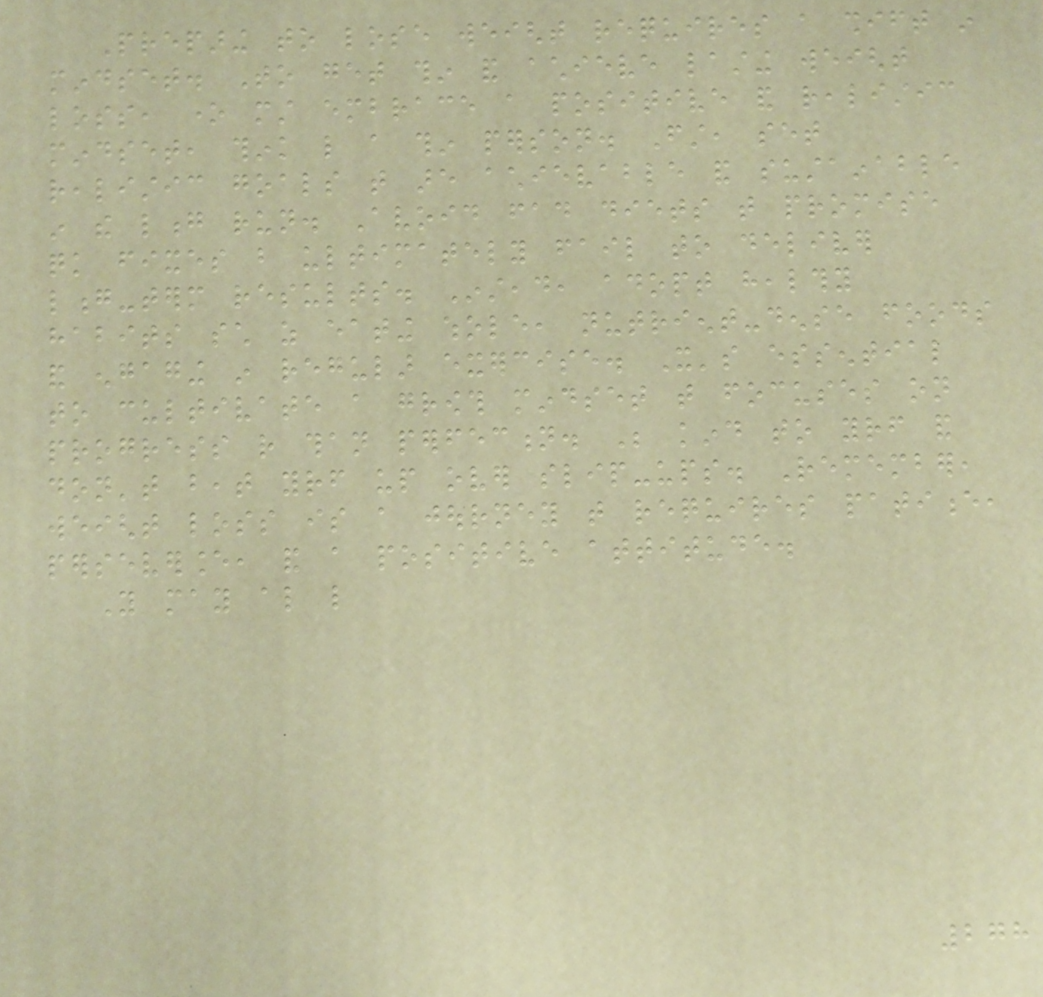Preparing to lose weight requires a shift in
mindset. To get thin and achieve lasting weight
loss, one must embrace a positive and realistic
mindset, think like a thin person. First, set
realistic goals that are achievable and sustainable
in the long run. Avoid fad diets that promise
quick fixes but ultimately fail to deliver
long-term results. Instead, adopt healthy
habits such as eating whole, nutrient-dense foods
and engaging in regular exercise. It's essential
to cultivate a growth mindset that focuses on
progress rather than perfection. Be kind to yourself and
don't beat yourself up over slip-ups. Remember,
weight loss is a journey that requires patience,
perseverance, and a positive attitude.
You may also like
278
